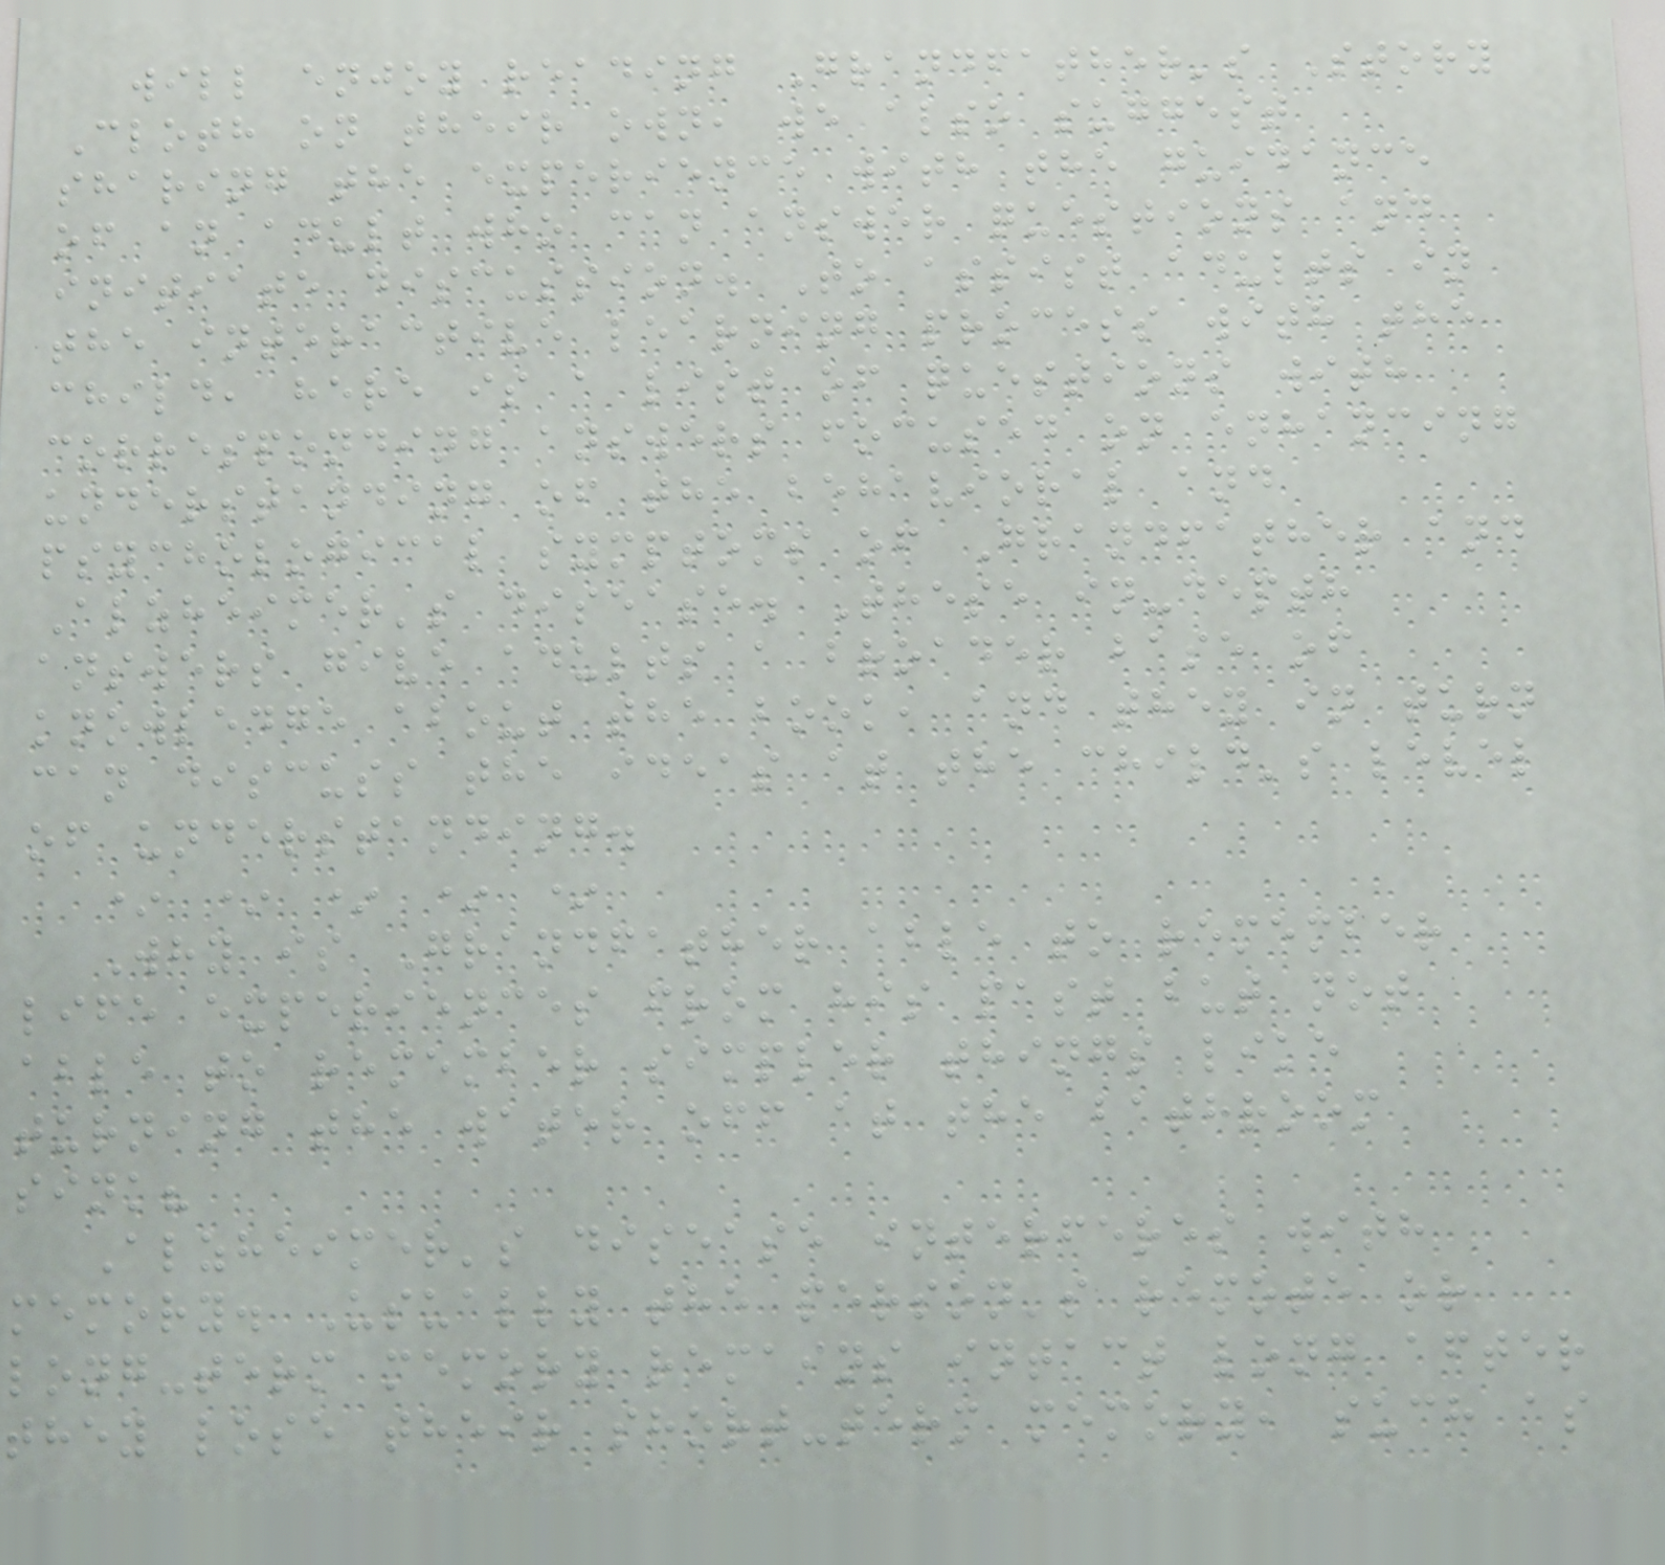will enjoy reading Grandfather's Story
Cloth on their own, we also suggest
sharing the experience with the guidance
of an adult who can answer questions and
initiate discussion. To assist adults in
the interactive learning process with the
child, here is a list of questions with
corresponding answers focused on enhancing
understanding of the behavioral and
psychological symptoms of Grandfather and
Alzheimer's disease. These in-depth
answers give adults a broader base of
knowledge about the book, and they in turn
can discuss the ideas at the child's level
of understanding.
* * * * *
Why is Grandfather able to remember
life experiences from his past but not
able to remember simpler things like
turning the water off at the bathroom
sink?
Alzheimer's disease interferes with
memory. Usually the person's remote or
long-term memory remains intact long after
they lose their short-term memory, such as
